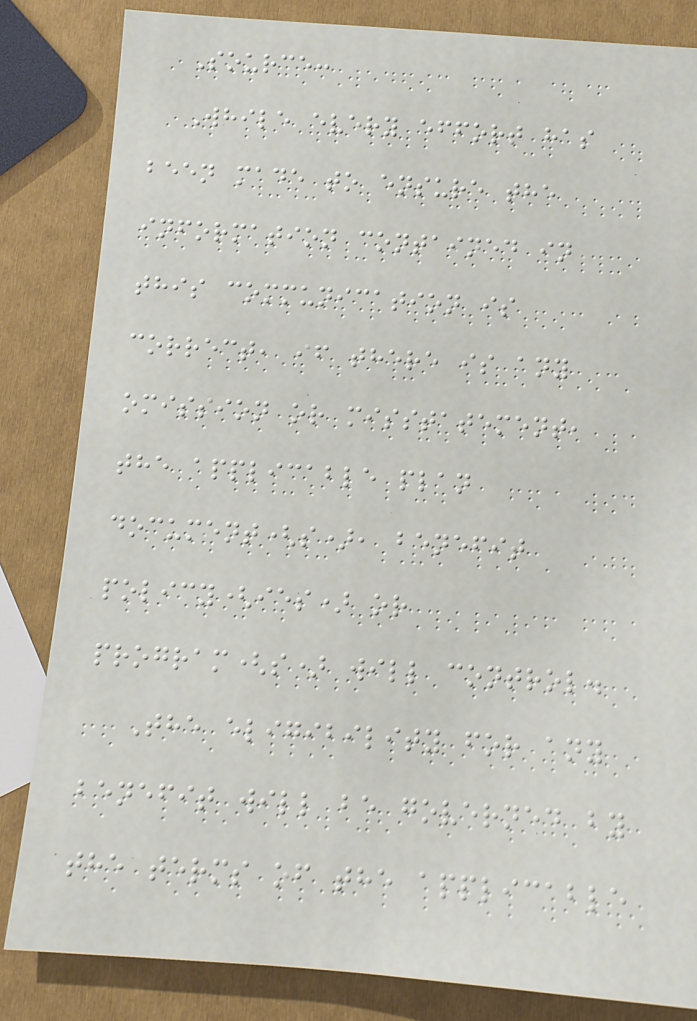Source:
While every effort has
been made to ensure the
information contained in
this communication is
correct, if there is any
omission or misstatement,
the applicable plan
document(s), benefit
policy(ies) or
program(s) will control.
The eligibility for any
benefit will be governed by
the terms of the applicable
